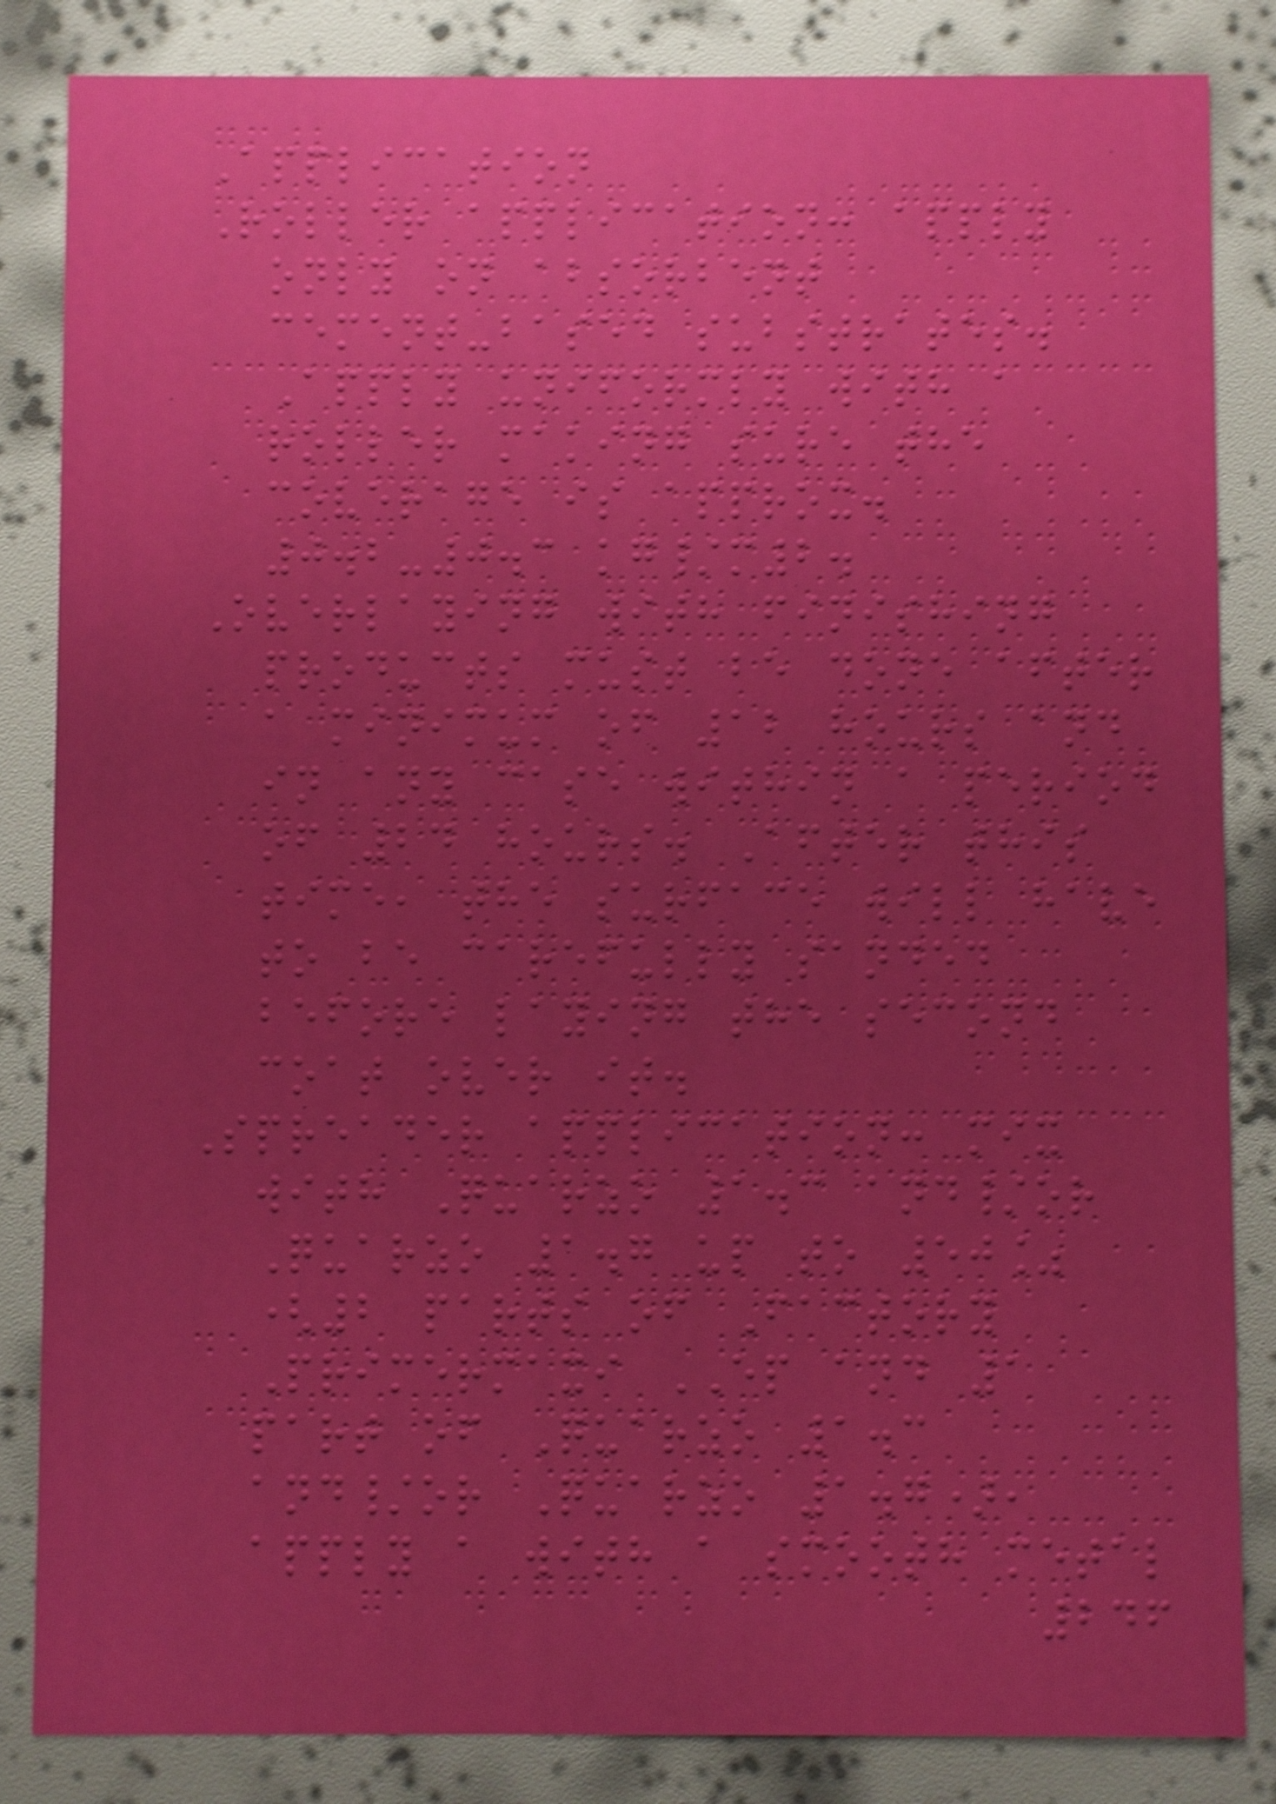Application
Roller application: apply
only on absorbent
cement-based substrates.
Apply uniformly with a
roller making sure the
coverage is approx.
0.2-0.3 kg/m2.
Overlaying with finishing
products must be done after
a minimum of 12 hours and
in any case within a period
of 24 hours. After this
time, the surface will have
to be carefully sanded
before laying the second
coat over it.
Spreader application: mix
with Quarzo 1.3 and/or
Quarzo 1.7 up to 50%
(2 parts of Factory
Primermaxi EP and 1
part of Quarzo 1.3
and/or Quarzo 1.7),
apply a with a smooth metal
246
